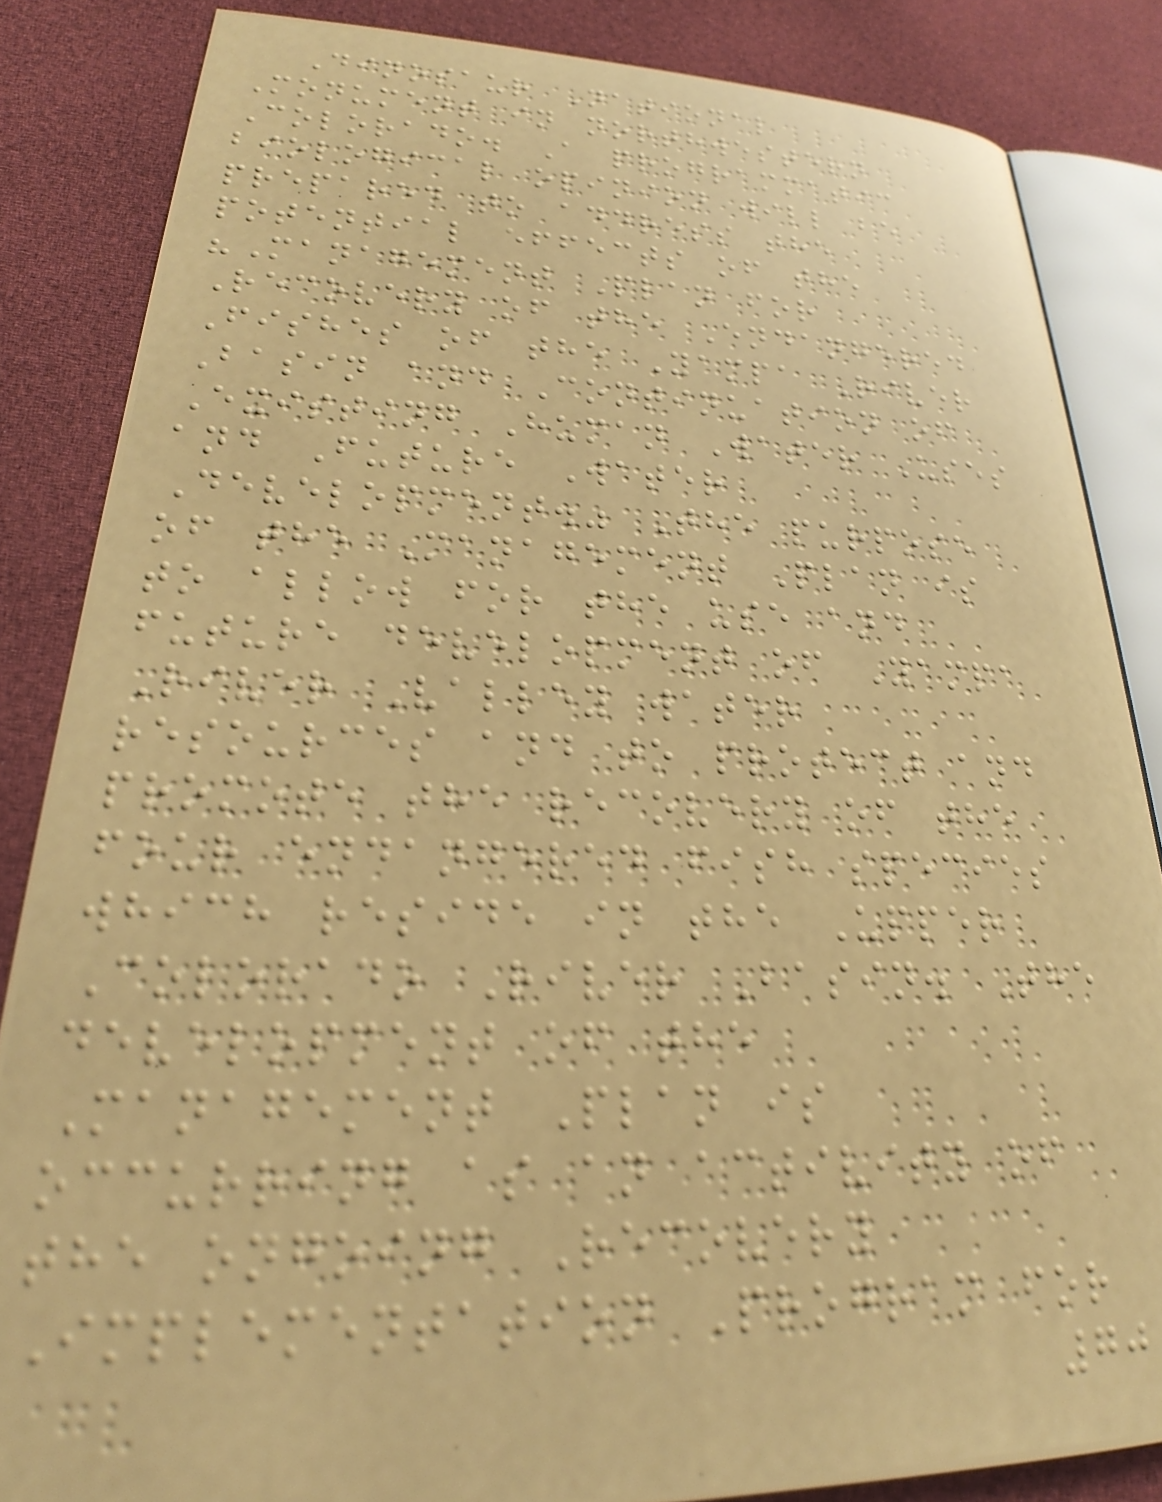Dinosaur National
Monument in northwestern
Colorado. A programmatic
biological opinion will be
prepared to address the
potential effects of the
"Management Plan for
Recovery of the Endangered
Fishes of the Yampa River
Basin and Continuation of
Existing Human Water Uses
and Future Water
Development." The purpose
of the Management Plan is
to allow for the use and
future development of Yampa
River Valley water
resources and to protect and
promote the recovery of the
four endangered fish species
which reside in the Upper
Colorado River Basin. The
development of the
Management Plan is
occurring as an activity of
the ongoing Recovery
Implementation Program for
70
